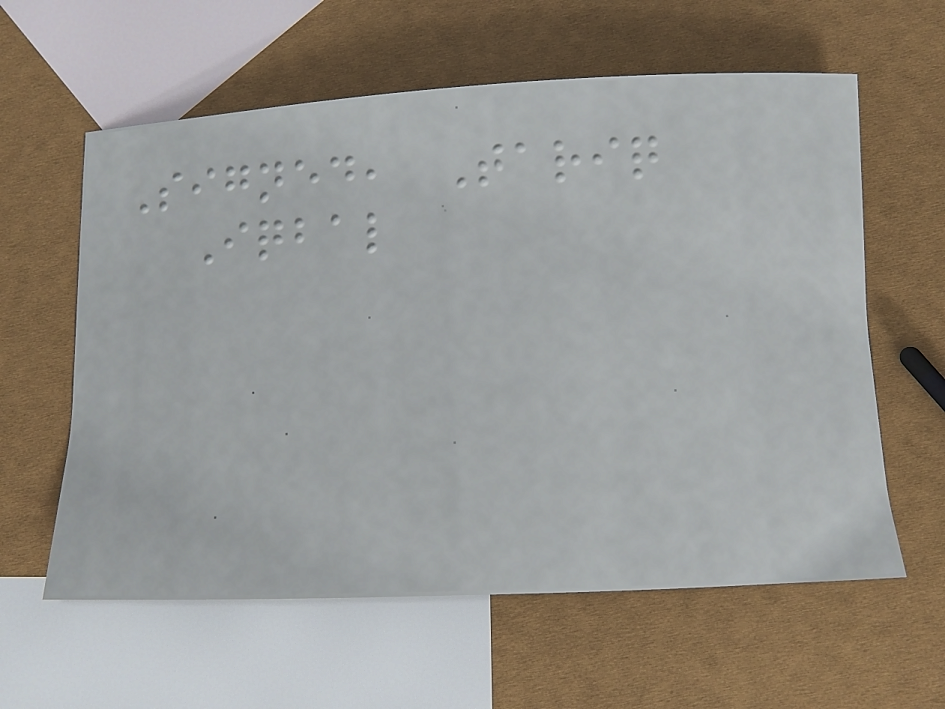Signed, Tariq
Iqbal
